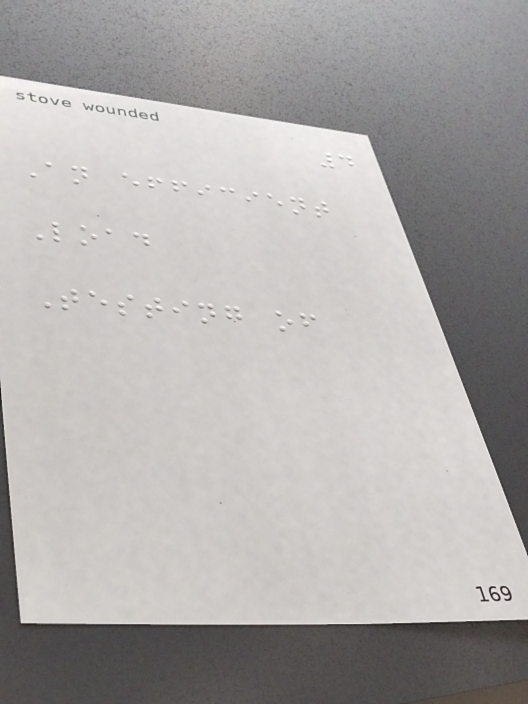4
An efficient
Load
Testing of
